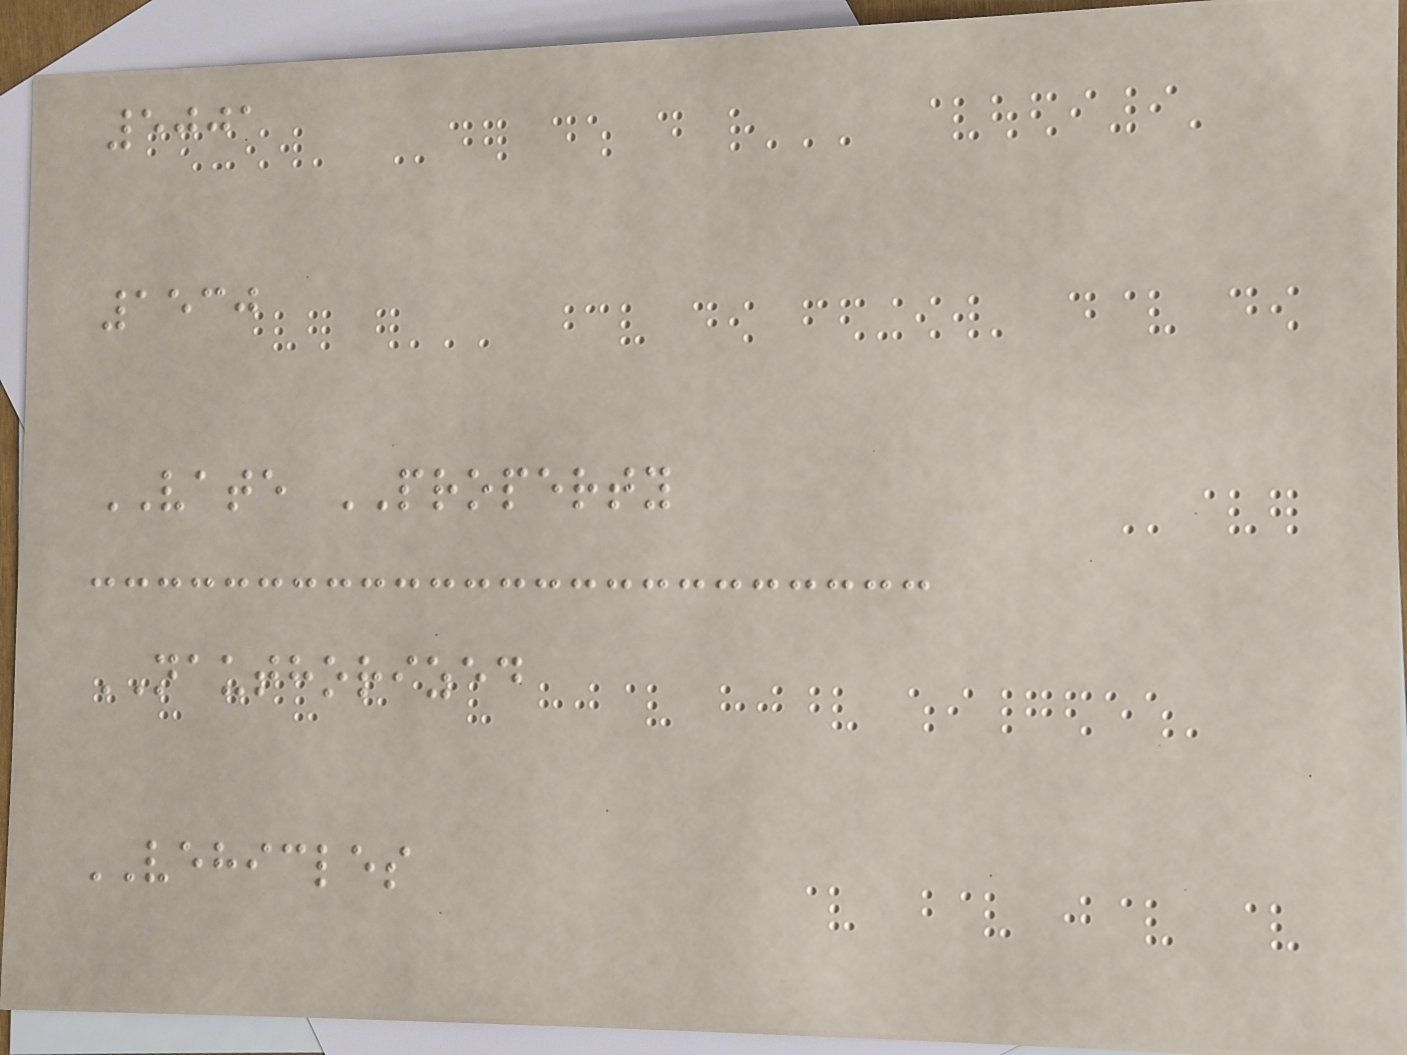5001
1530
VATE PROPERTY
NAUTHORIZED
VEHICLES
